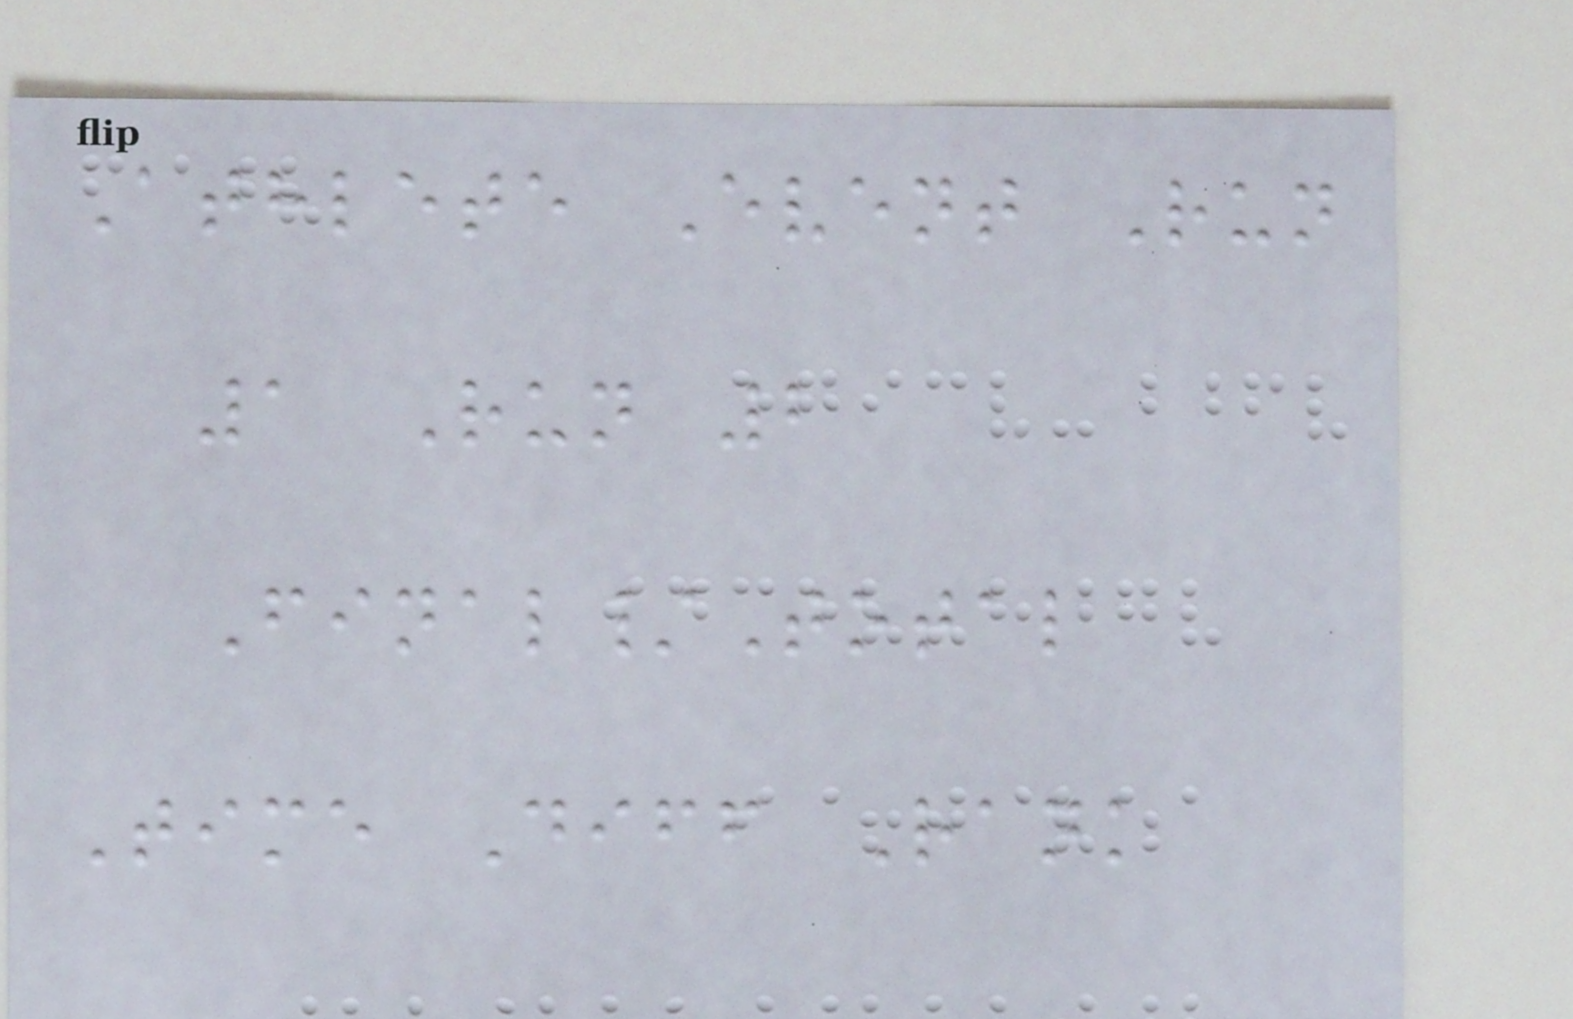Athlete Event Run
1 Run 2
Final/Total
Time Diff Rank
